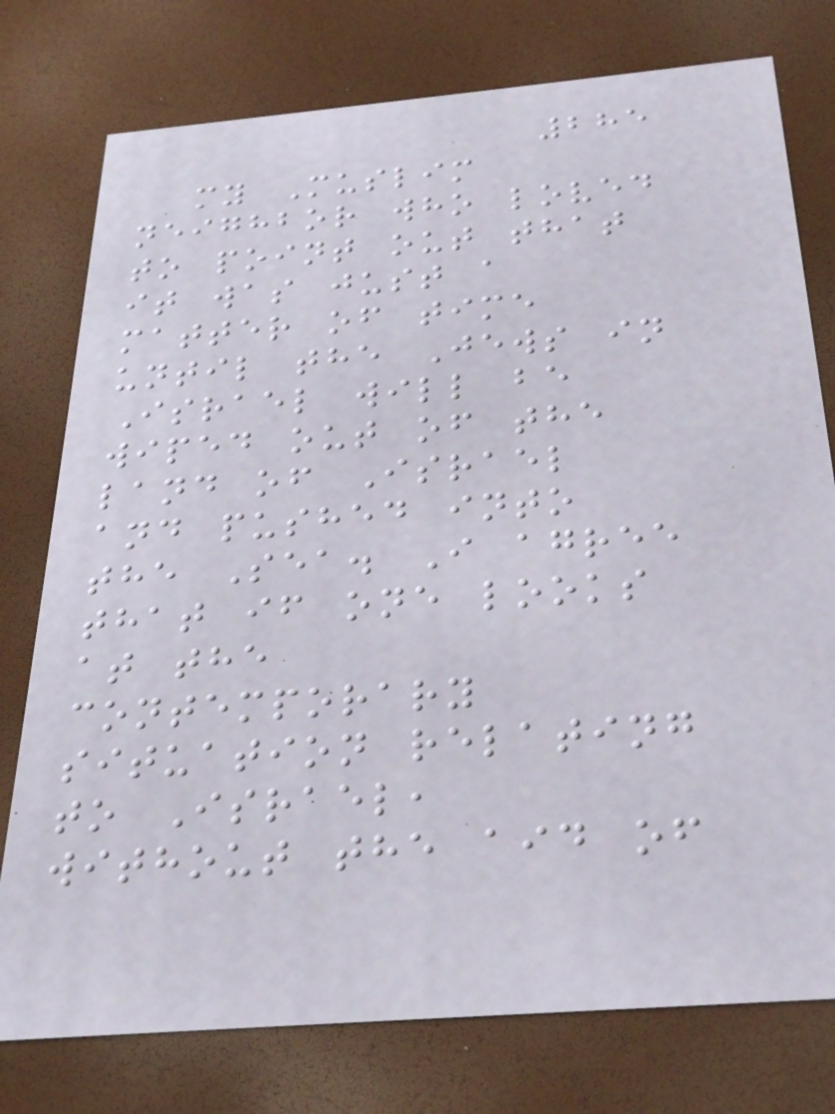285
my Muslim
neighbor who loved
to point out that
it was just a
matter of time
until the Jews in
Israel will be
wiped out of the
land of Israel
and pushed into
the Sea. I agree
that if one looks
at the
contemporary
situation relating
to Israel,
without the aid of
